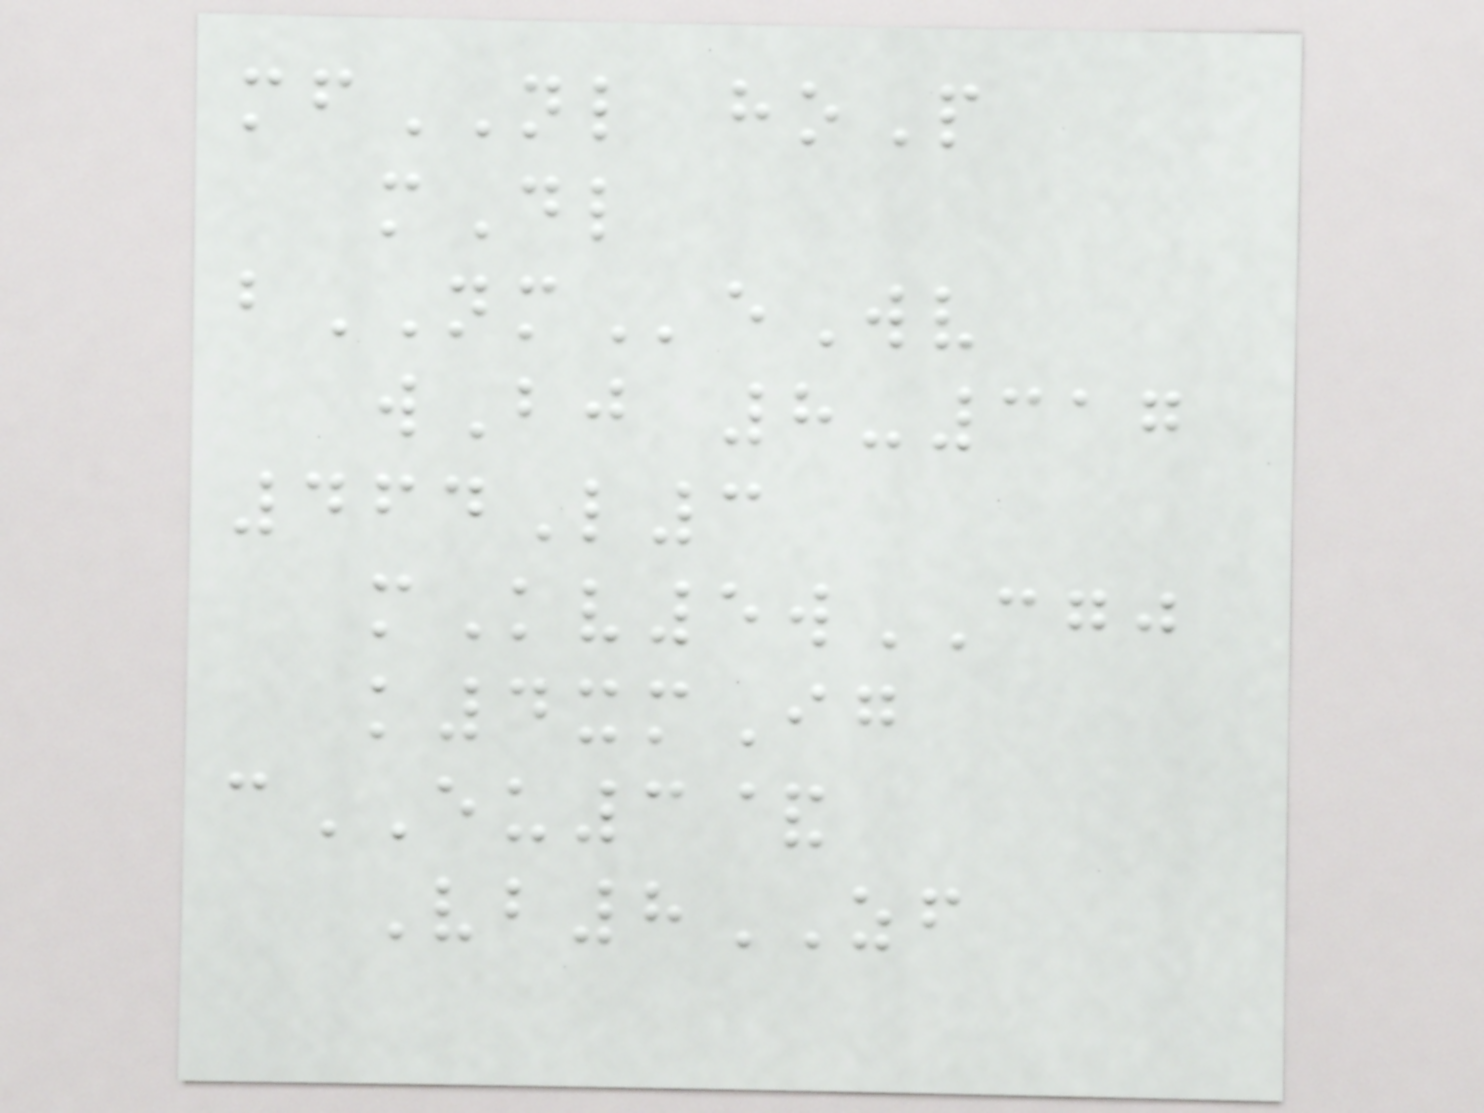mfNL hoP
mDl
bNMeWv
wBj 8-317
464L3
mKv5wCGJ
k4xmIg
cEU3&
Vb8ZF
